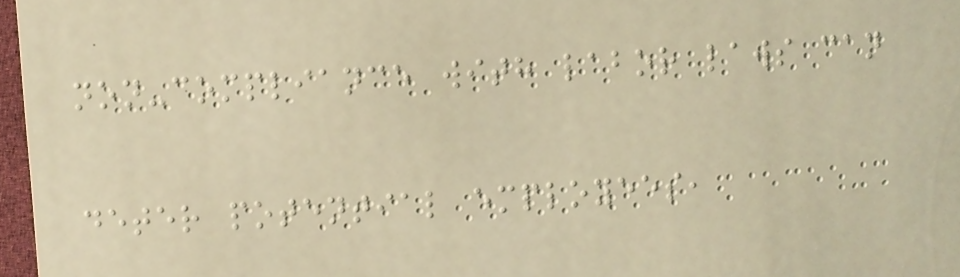non-compliance with labor laws can
deter potential employees,
